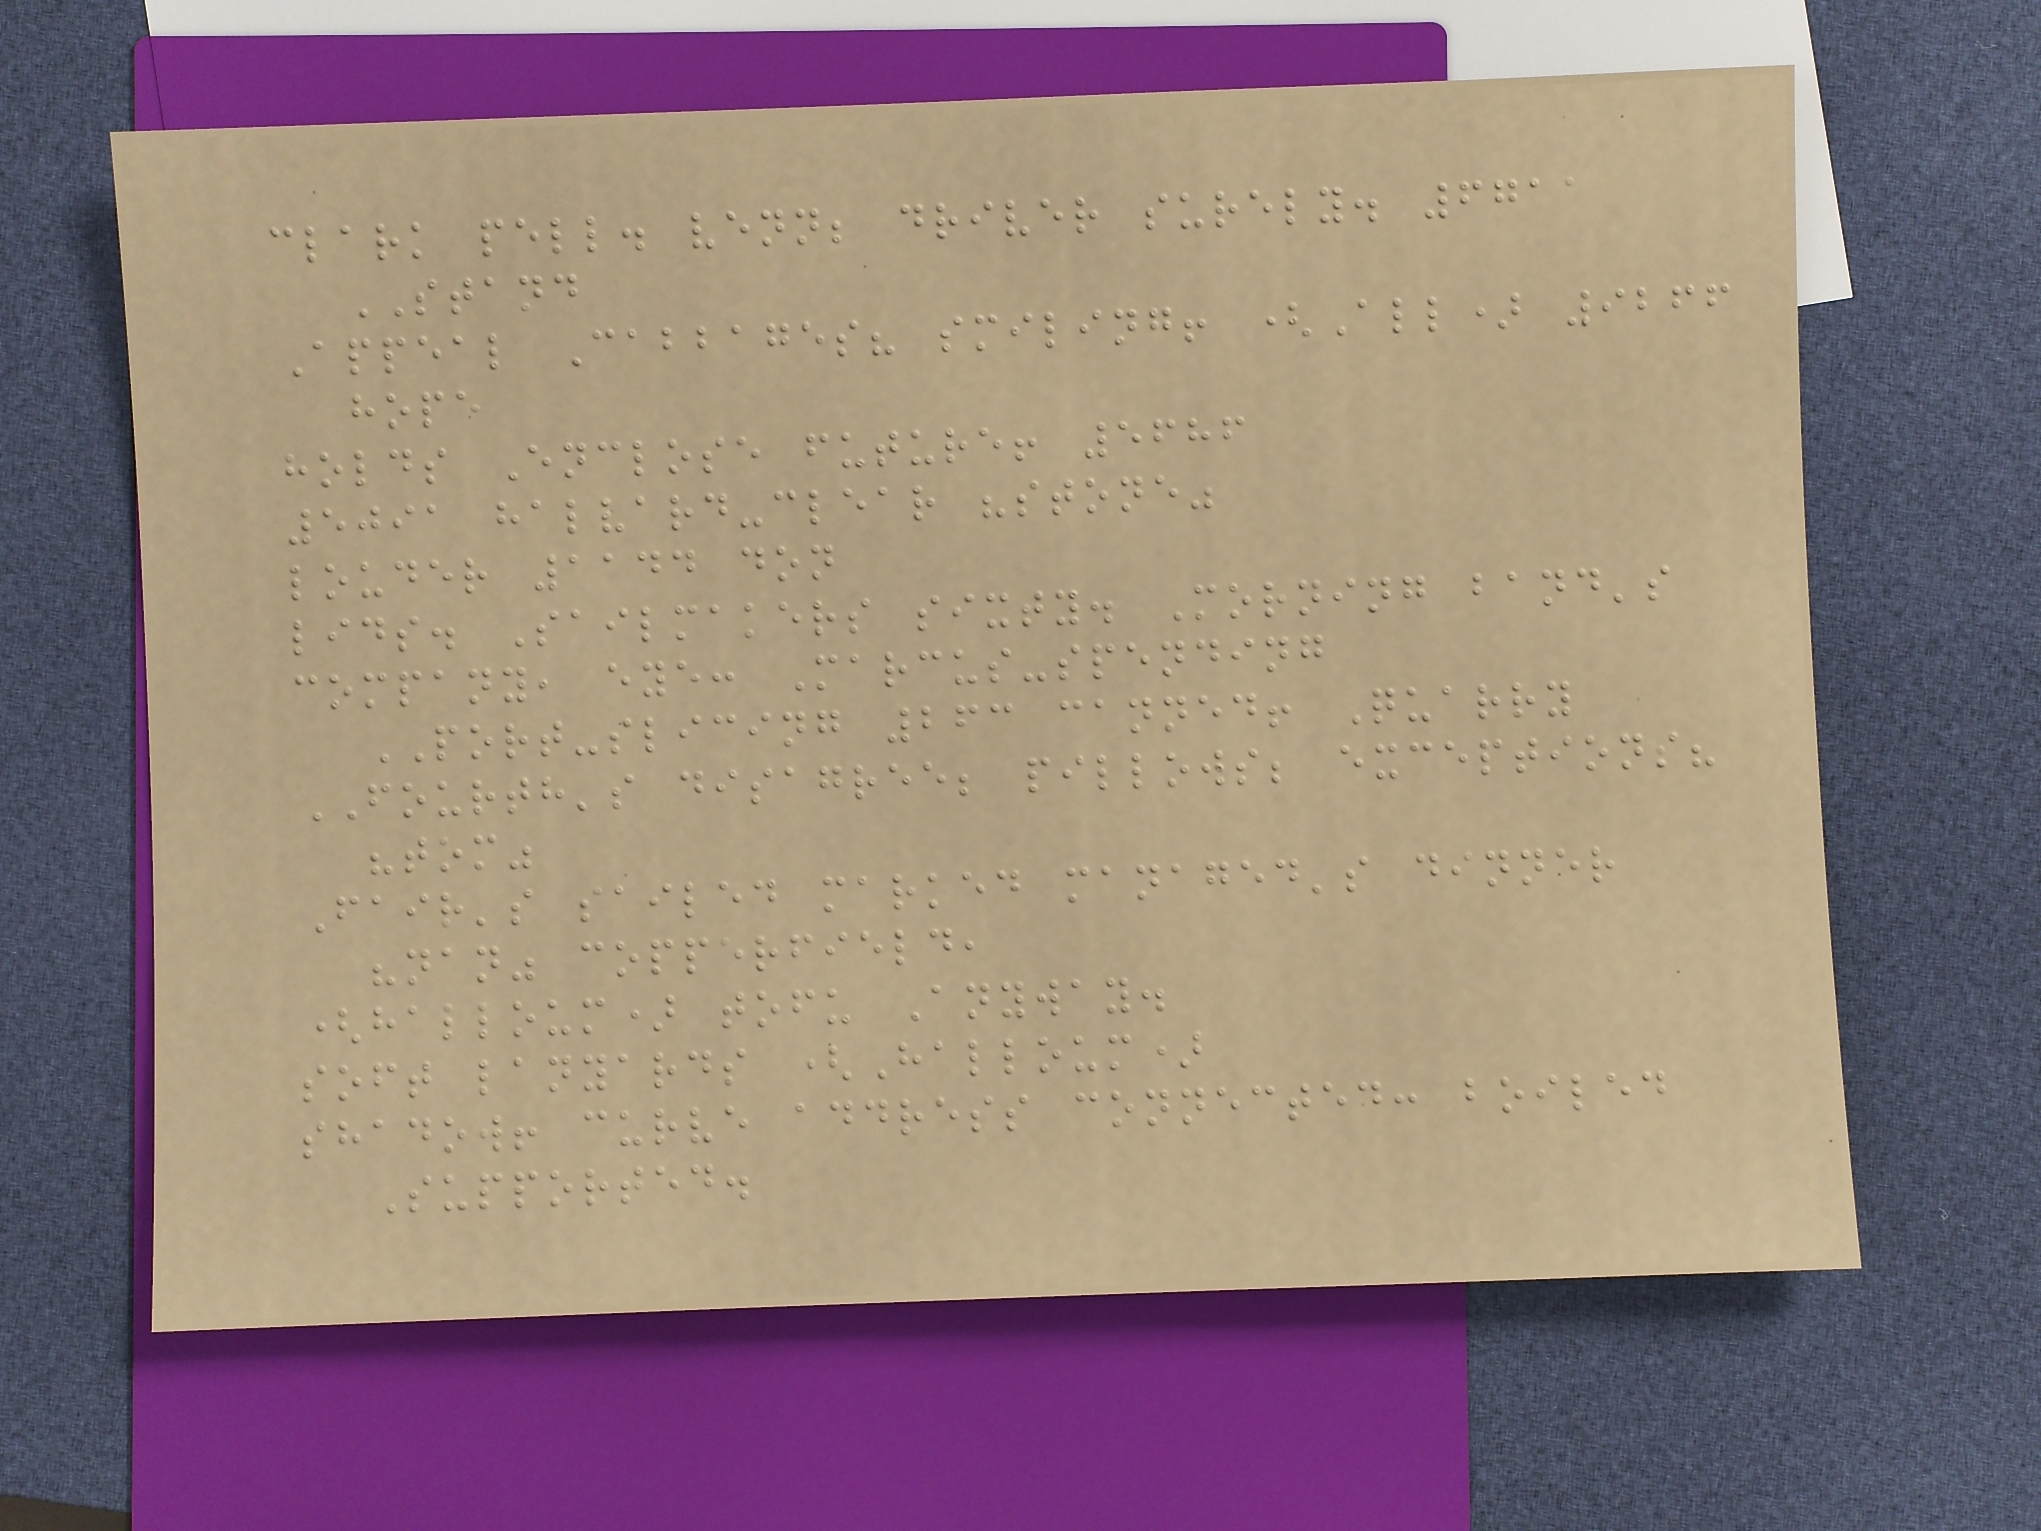clark pell. venn; driver surely. 6711
STAND
Appeal Cabbages? smiling! (All) 9266
hope
holds Enclose future! 5686
5091 halvard-clear "stone"
louder 1144 don
lids. Sailmakers sixty. Morning band's
company, eye: Marcus-spending
PORT-slicing 263 canned! Quarry
FOURTH's disagree; pillows; exceptions?
"tom"
Fair's sailed marked managed's dinner
"nan" copperfield,
(halloum) tofu Anyway.
soft lanyards (Halloum)
shadow! curve address connected: boiled
Supported.
